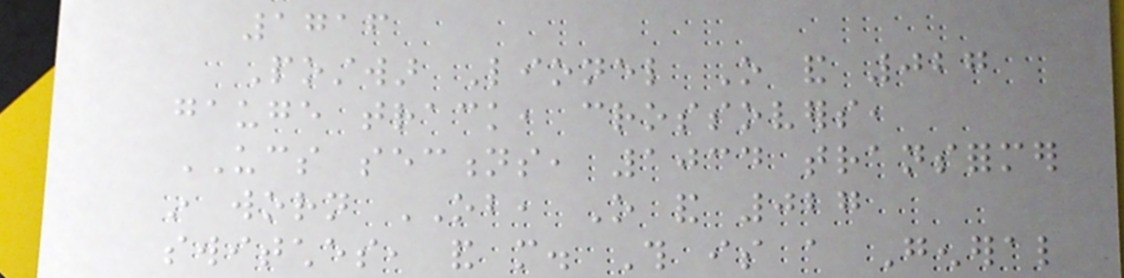1716
Postwar Lionel O and 027
gauge track, crossovers,
UCS sections, 1034 transformer
in worn OB, O and 027
switches, and more. This is a General
